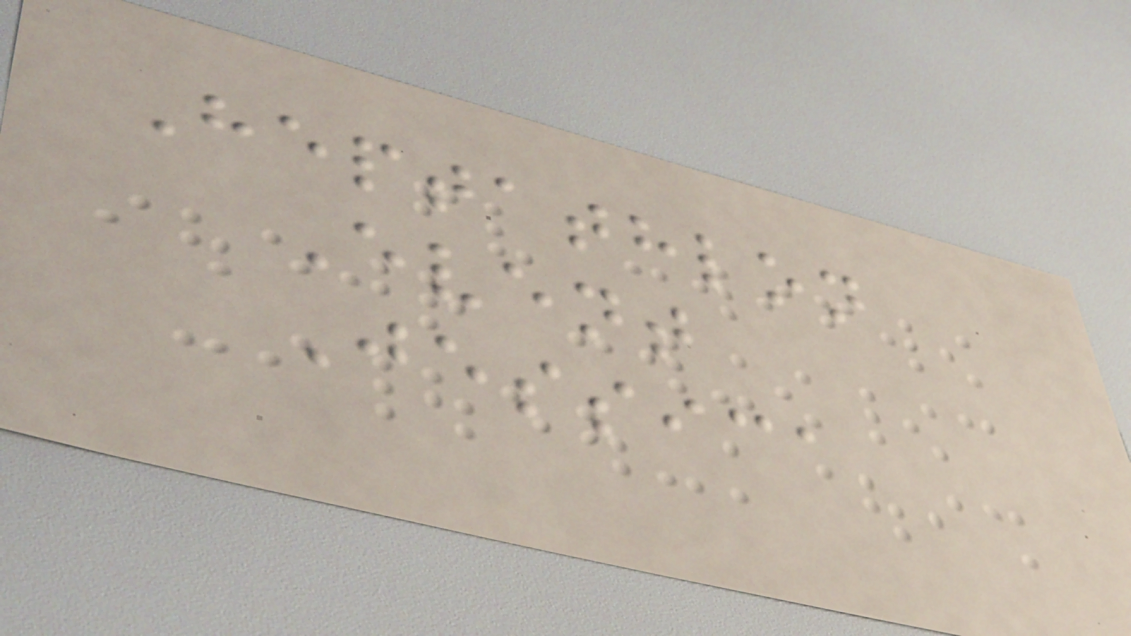Heptathlon
Event
Jessica
